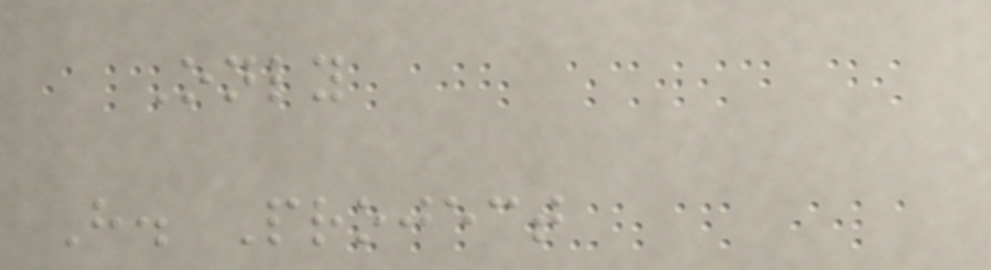Only
H. Project
